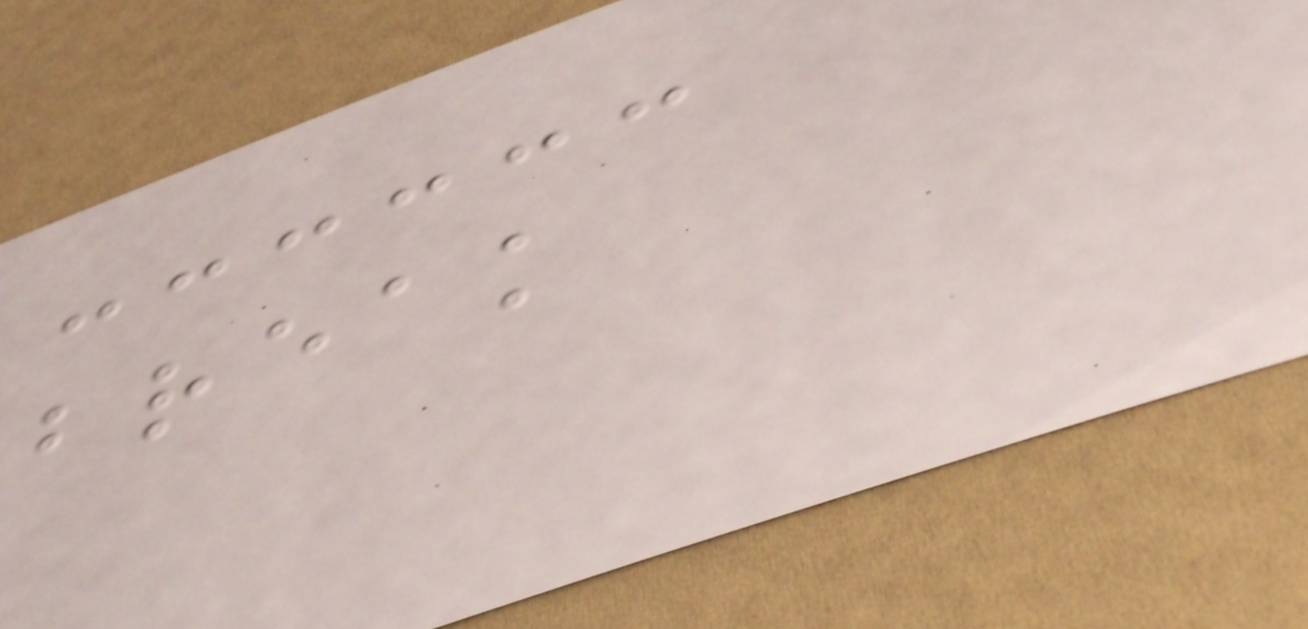break
